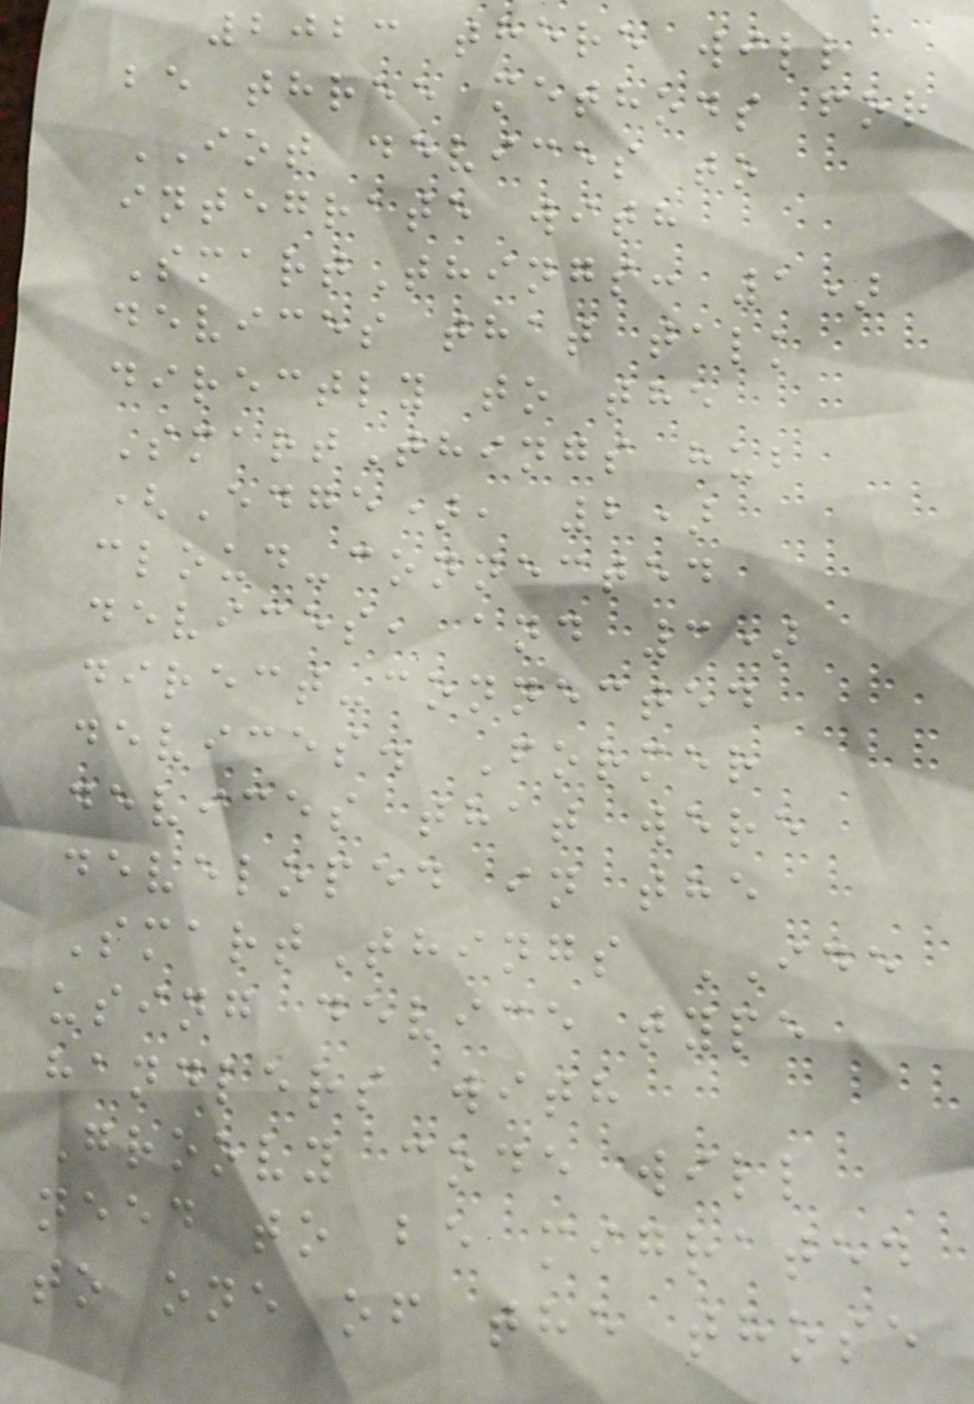2023 there will
be three methods for
IOT devices to
integrate with
SmartThings: 1)
devices that talk
directly to the
SmartThings hub
(Edge), 2)
cloud-connected
devices, and 3)
direct-connected
devices. Former
devices that were
developed in the
SmartThings IDE
using device type
handlers with
Groovy code will
need to be migrated
to one of the those
